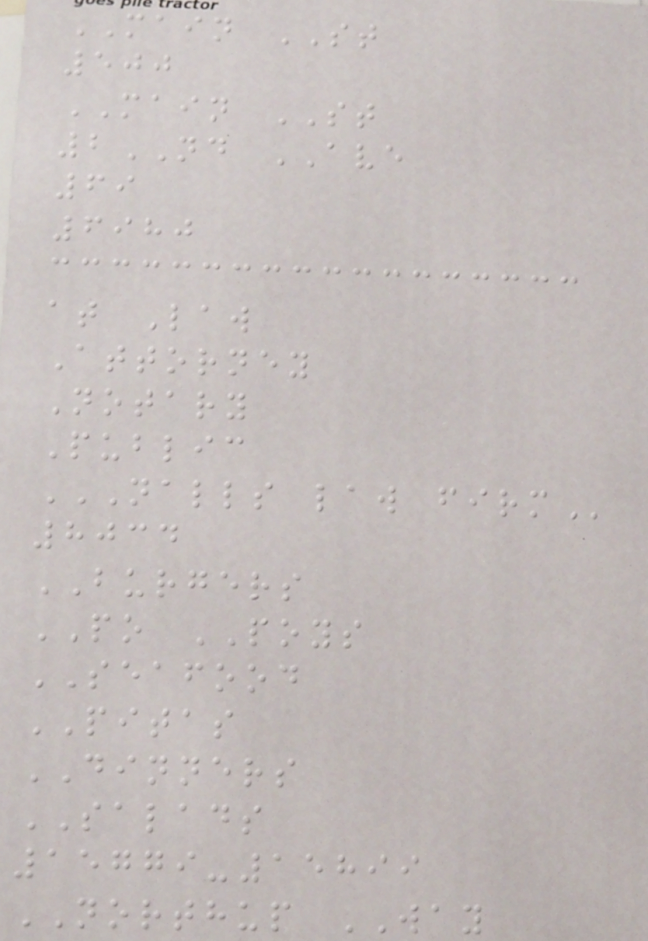MAIN ST
500
MAIN ST
2ND AVE
69
6980
at Law
Attorney
Notary
Public
NALLS LAW FIRM
8034
BURGERS
PO POYS
SEAFOOD
PITAS
DINNERS
SALADS
15779-15899
NORTHUP WAY
